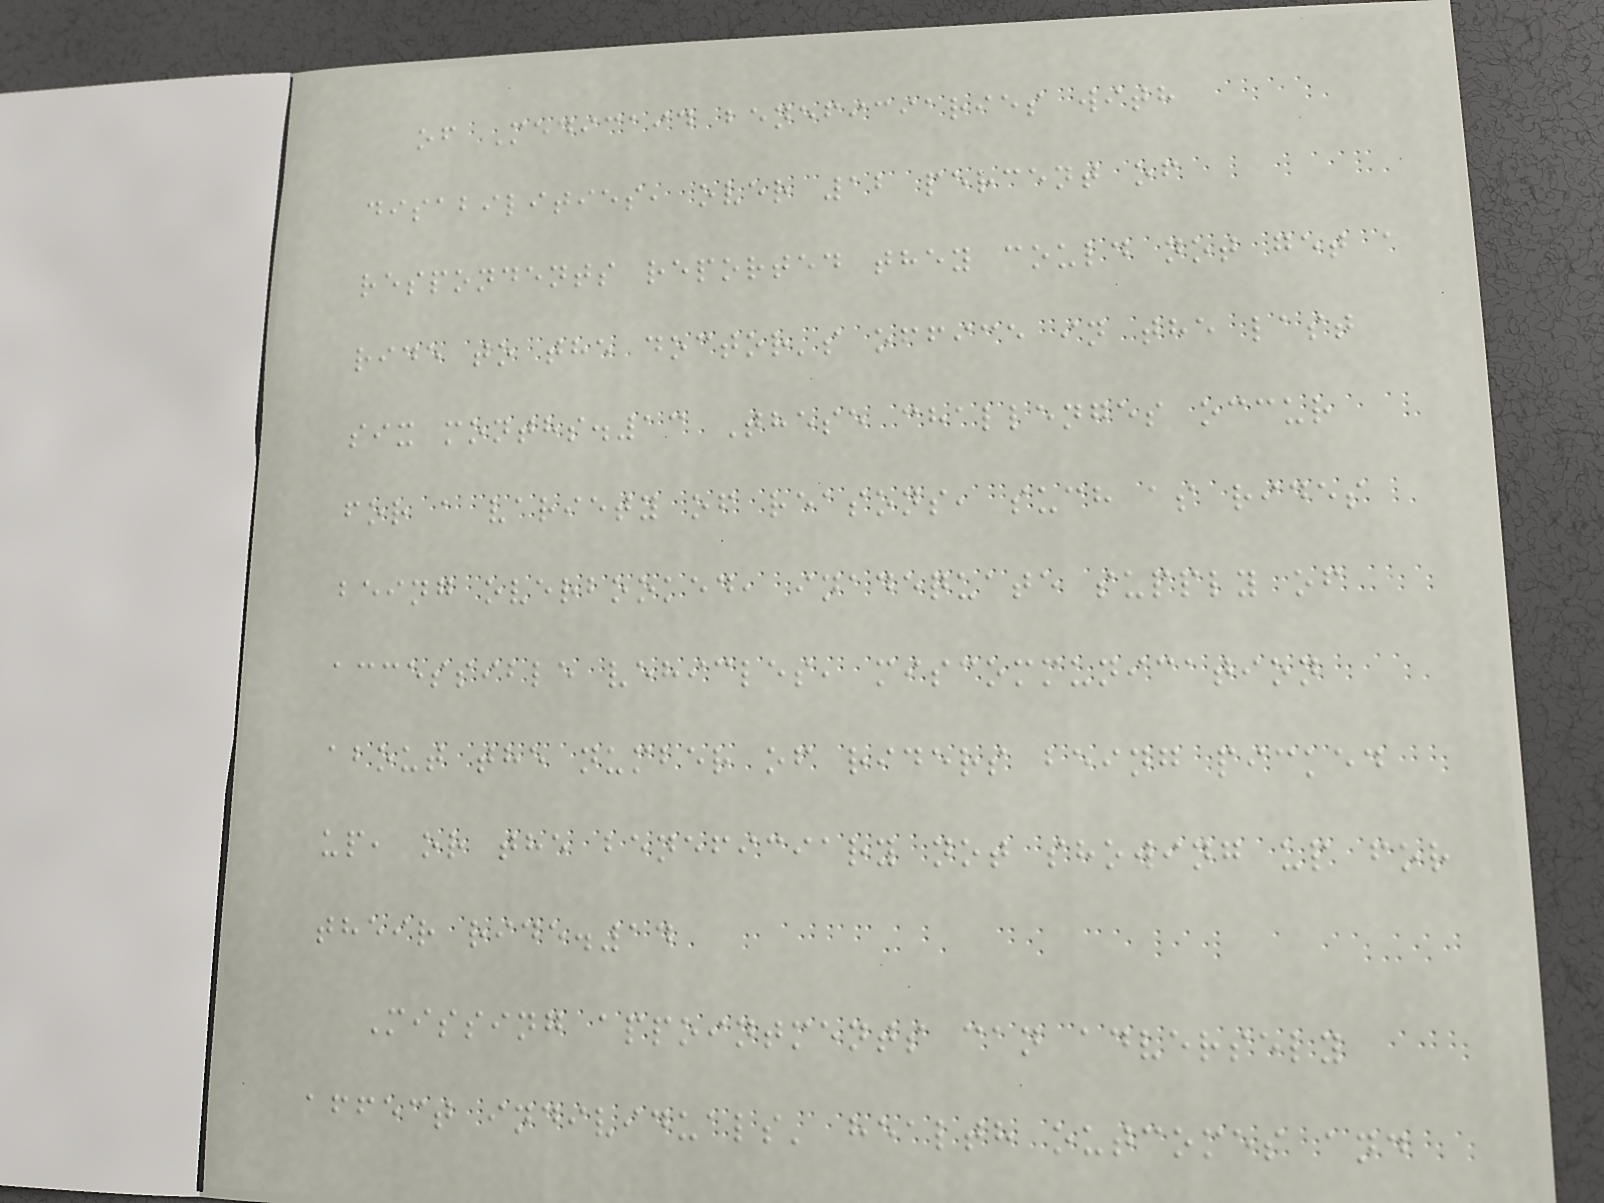of Medicaid beneficiaries with
disabilities, over 12 percent of
respondents reported they could not get a
ride to the doctor's office in the last
six months.13 These challenges occur
for a variety of reasons, such as rides
being overbooked, inadequate supply of
accessible vehicles, miscommunication
about the number of riders being picked
up, or the beneficiary not showing up for
their ride.14
Missing appointments can adversely
affect individuals' health outcomes and
